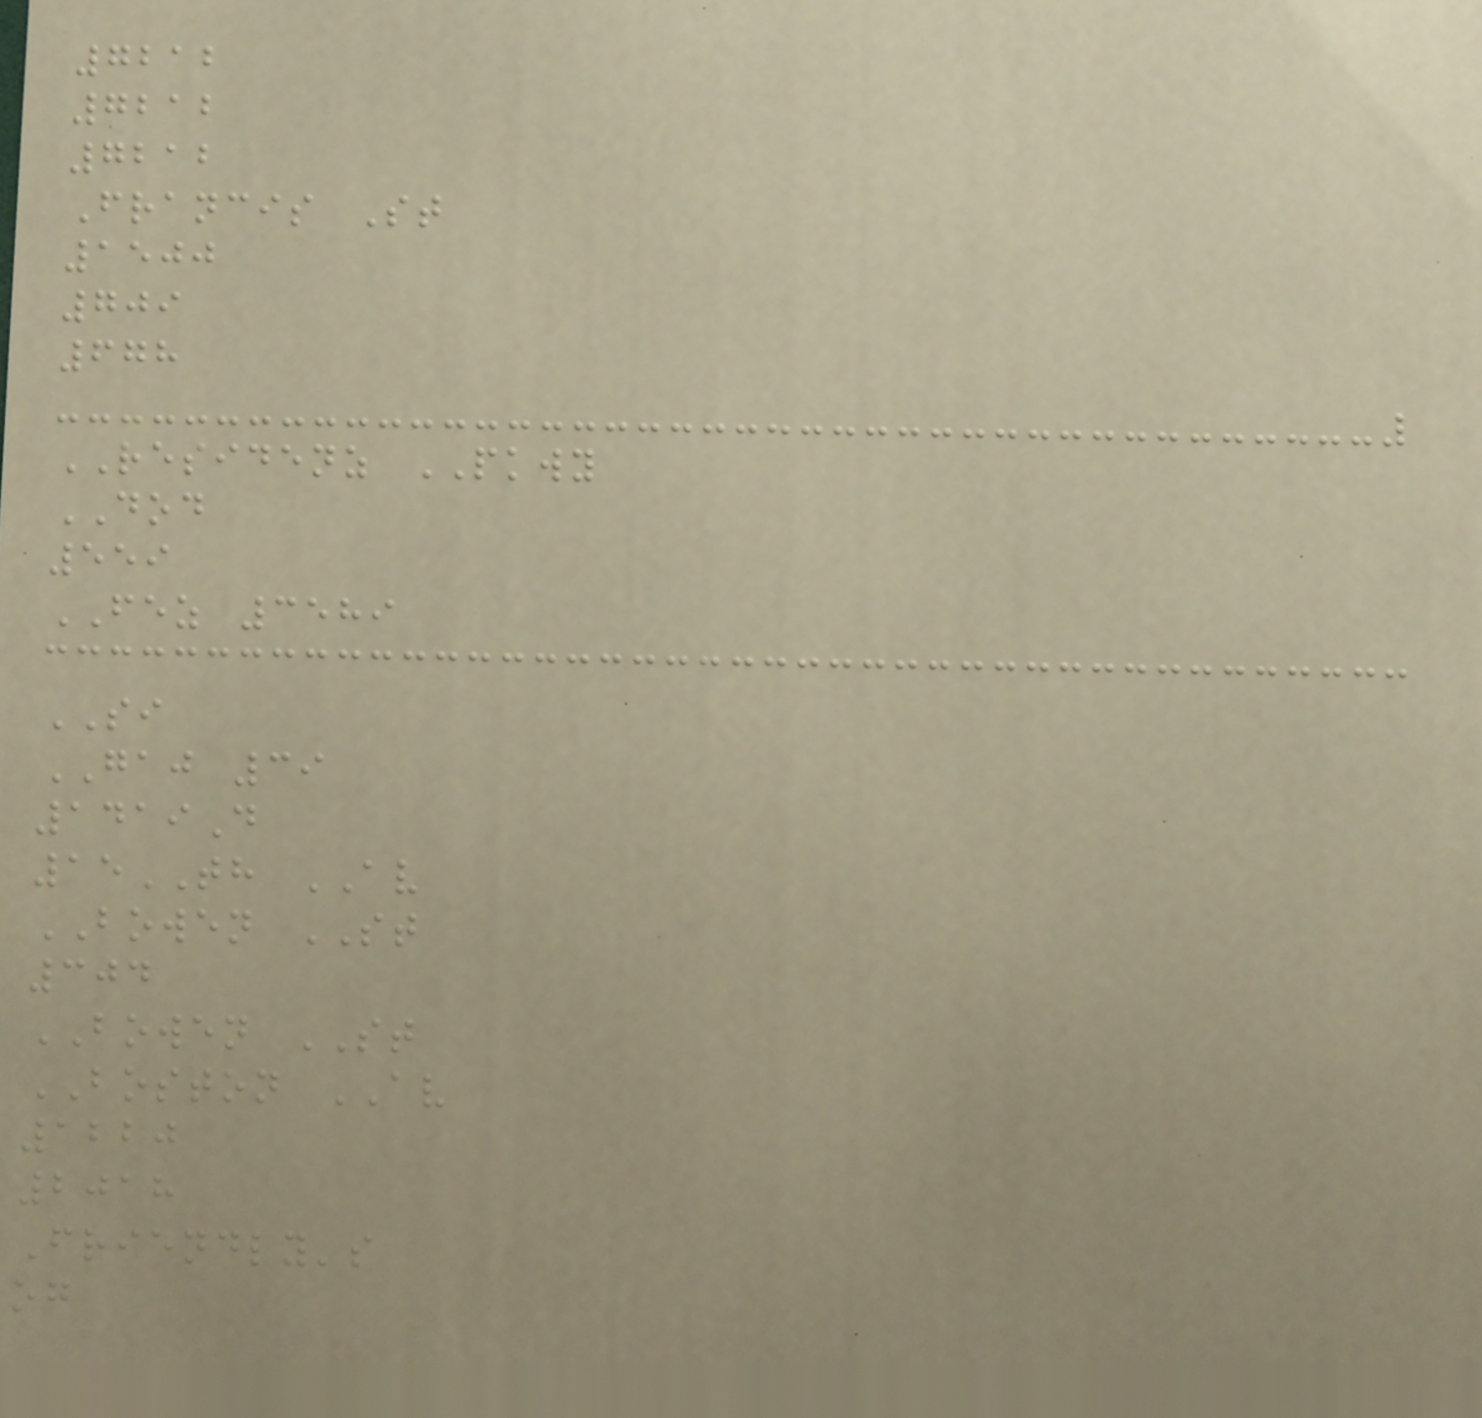7212
7212
7212
Francis St
1500
709
678
RESIDENZ PKWY
DOD
559
FEZ 3589
SI
GAJ 39
1419D
15TH AV
BOWEN ST
304
BOWEN ST
BOSTON AV
1220
2018
Friendly's
og
